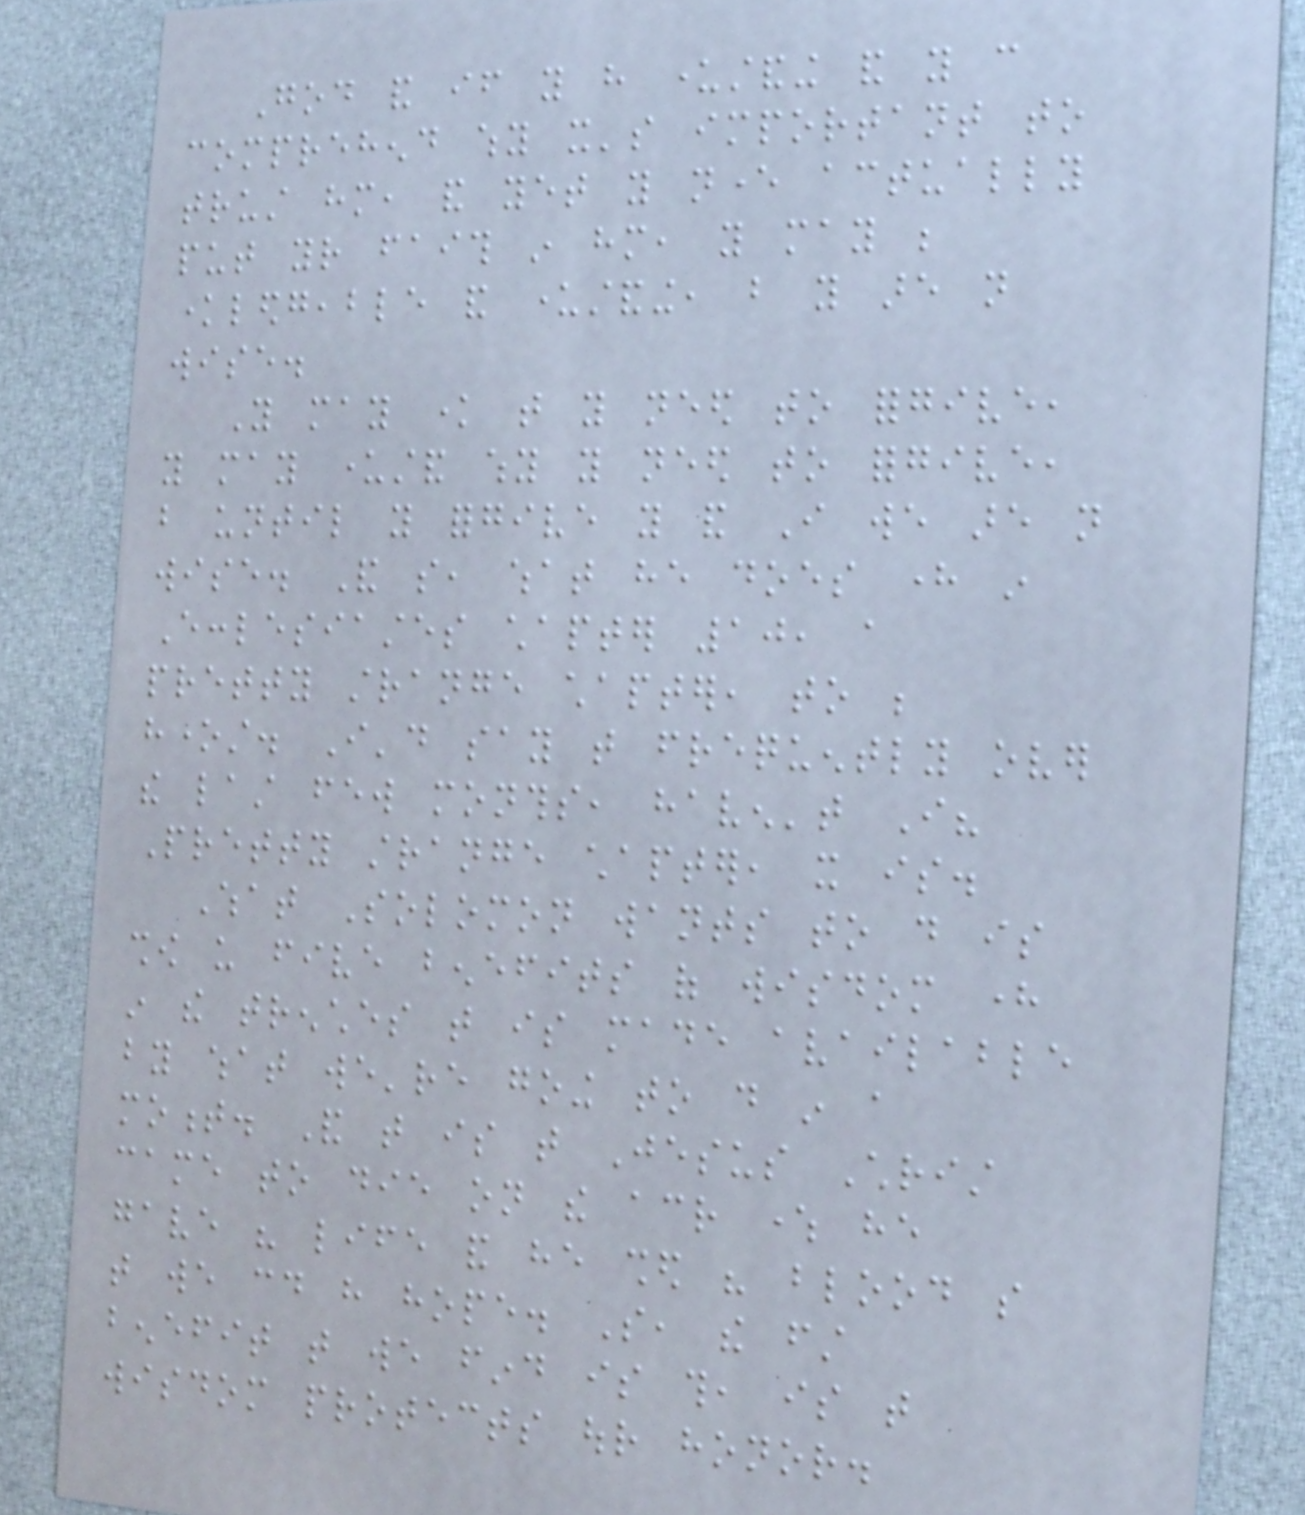God and if you have understanding and you can
comprehend why it's important to
trust him, and yet you never actually
put your faith in him, you may be
knowledgeable and understanding, but you are not
wise.
You may know that you need to forgive,
you may understand why you need to forgive,
but until you forgive you and I we are not
wise. And so, what he does here in
Ecclesiastes chapter 10, a
pretty strange chapter, to be
honest. I'd say that frequently over
the last few months, haven't I?
Pretty strange chapter, it is.
What Solomon wants to do is
show us five benefits of wisdom here
in the trenches that is made available
by what we're going to do in a
moment. And that is that Jesus Christ
came to die on the across where he
gave his life and he shed his blood so
that we could have hope. So, the first
benefit that we find is this, is that
wisdom protects our honor.
